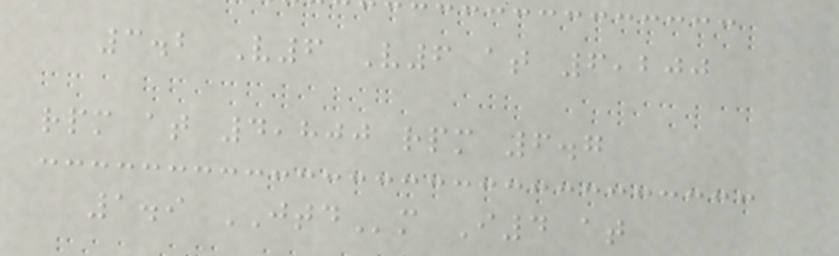3.2 V6 V6 at 6,200
rpm at 4,800 rpm 6.7
1.9 JTDm I4 at
